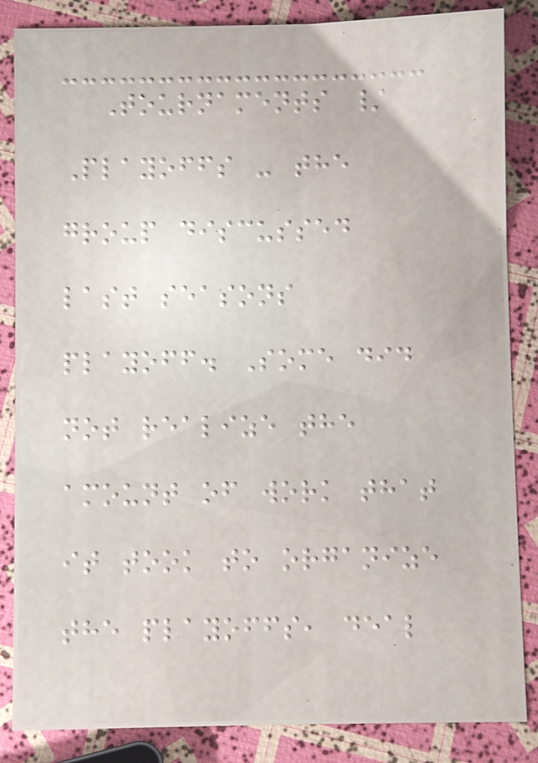Tournaments /
Playoffs - the
group discussed
last seasons
playoff. Some did
not realize the
amount of work that
it took to organize
the playoffs, deal
